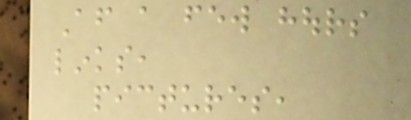After a few hours
links,
pictures,
